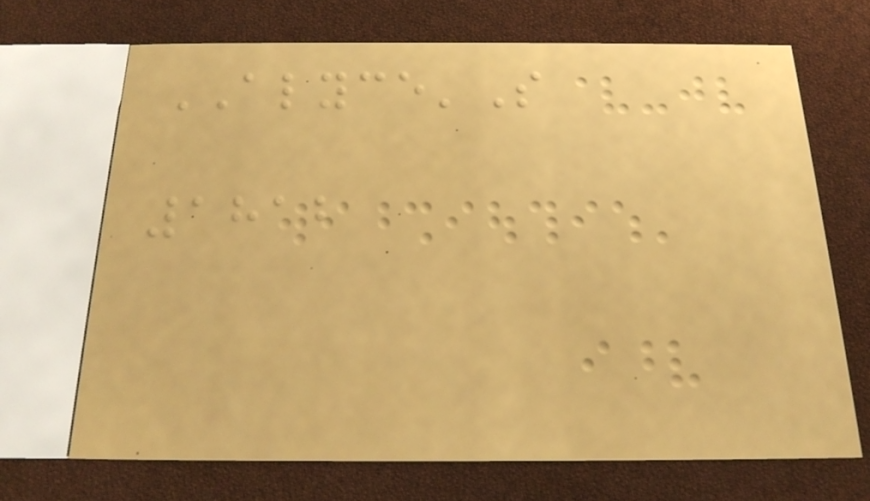ALYCE'S
1812
